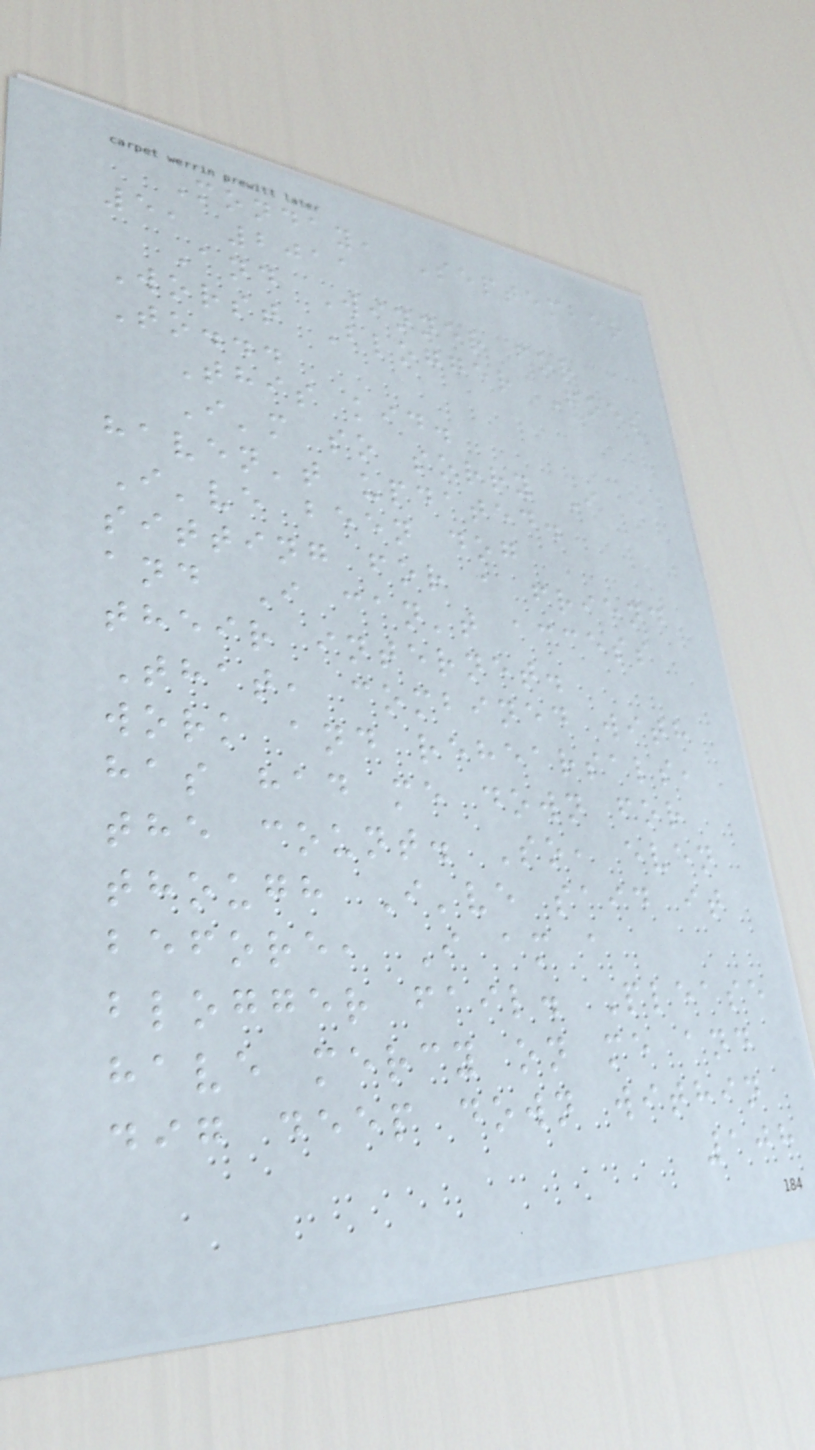Monday, September
5, 2011
And Winner for
Worst Blogger Goes
To...
This kid.
I'm so sorry I
haven't updated.
I've been dog
sitting for a friend
and I can't access
their internet.
That, combined with
work and rehearsals,
has had me down for
the count. So, even
though I've said it
before, I am a
blogger fail. Please
have mercy on me and
dig deep down within
108
